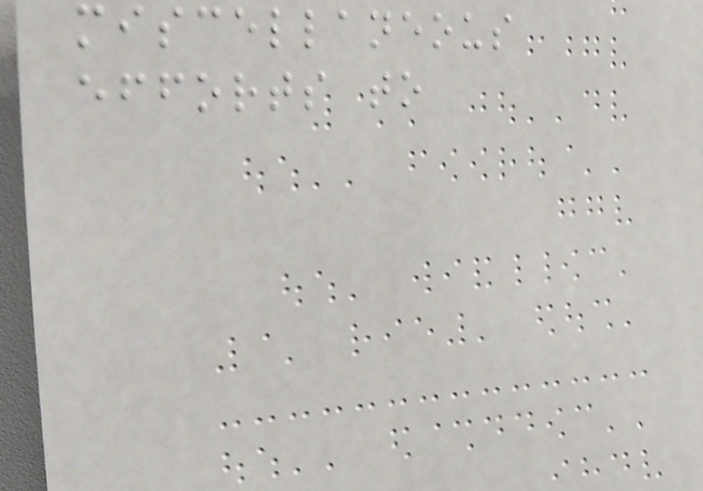miscellaneous
efforts to
